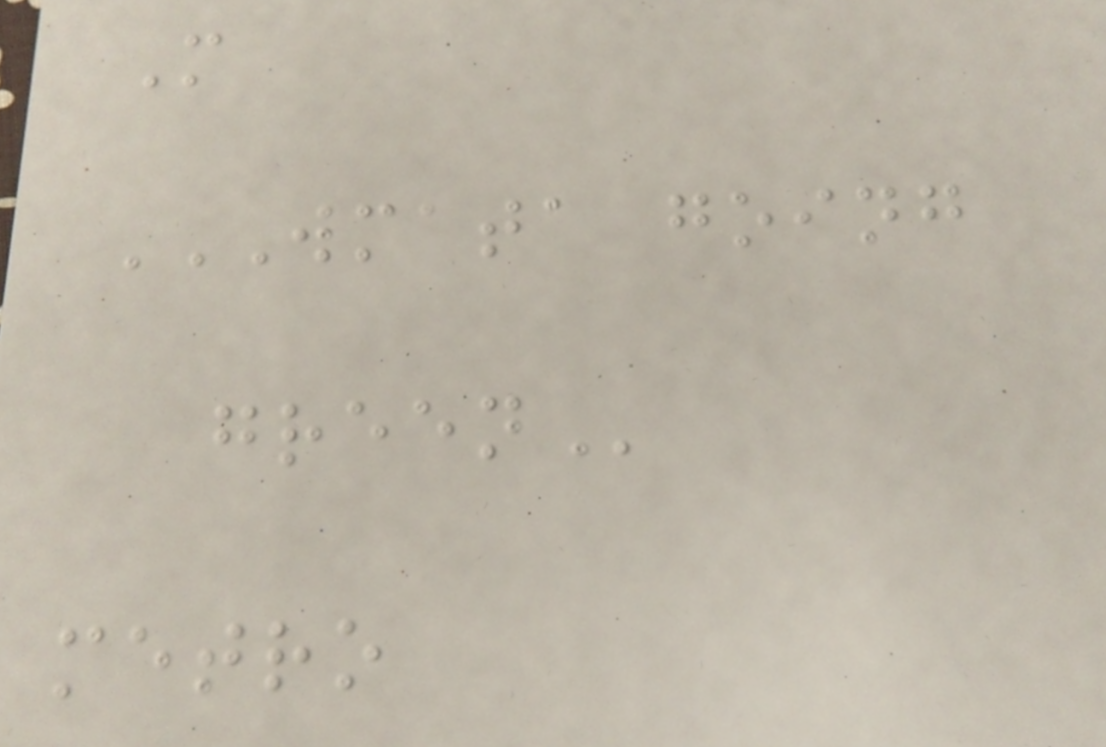M
WMATA GOING
GREEN
metro
